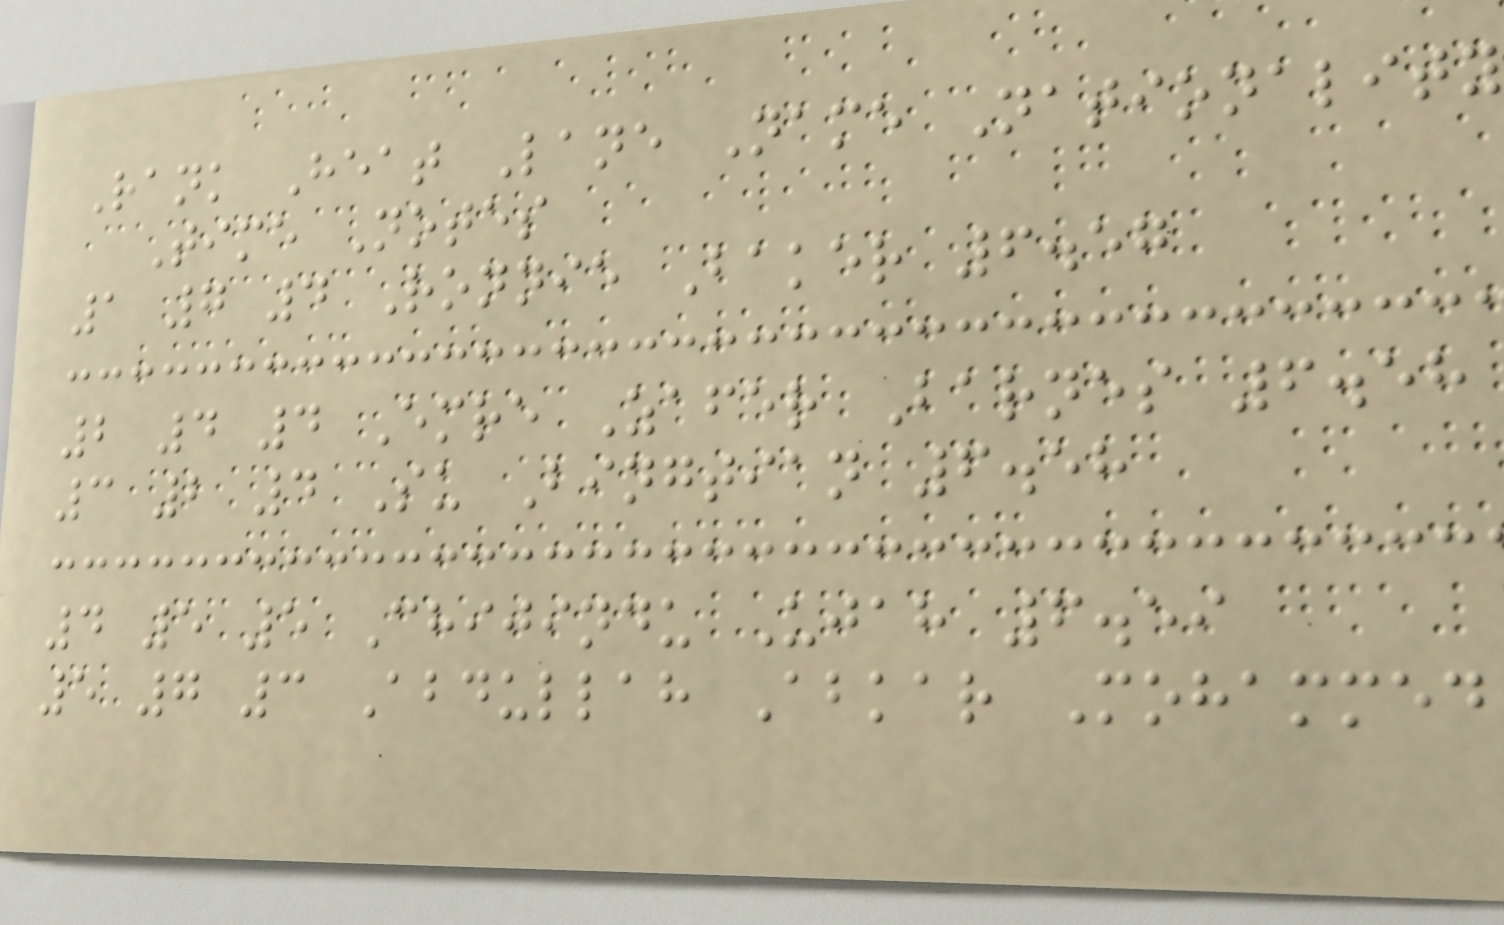Rank Heat Lane Name Nationality
Time Notes
1 7 4 Ronnie Baker 6.57
2 4 4 Emre Zafer Barnes 6.58
3 2 4 Su Bingtian 6.58
4 5 5 Chijindu Ujah 6.59
5 7 3 Abdullah Abkar Mohammed
